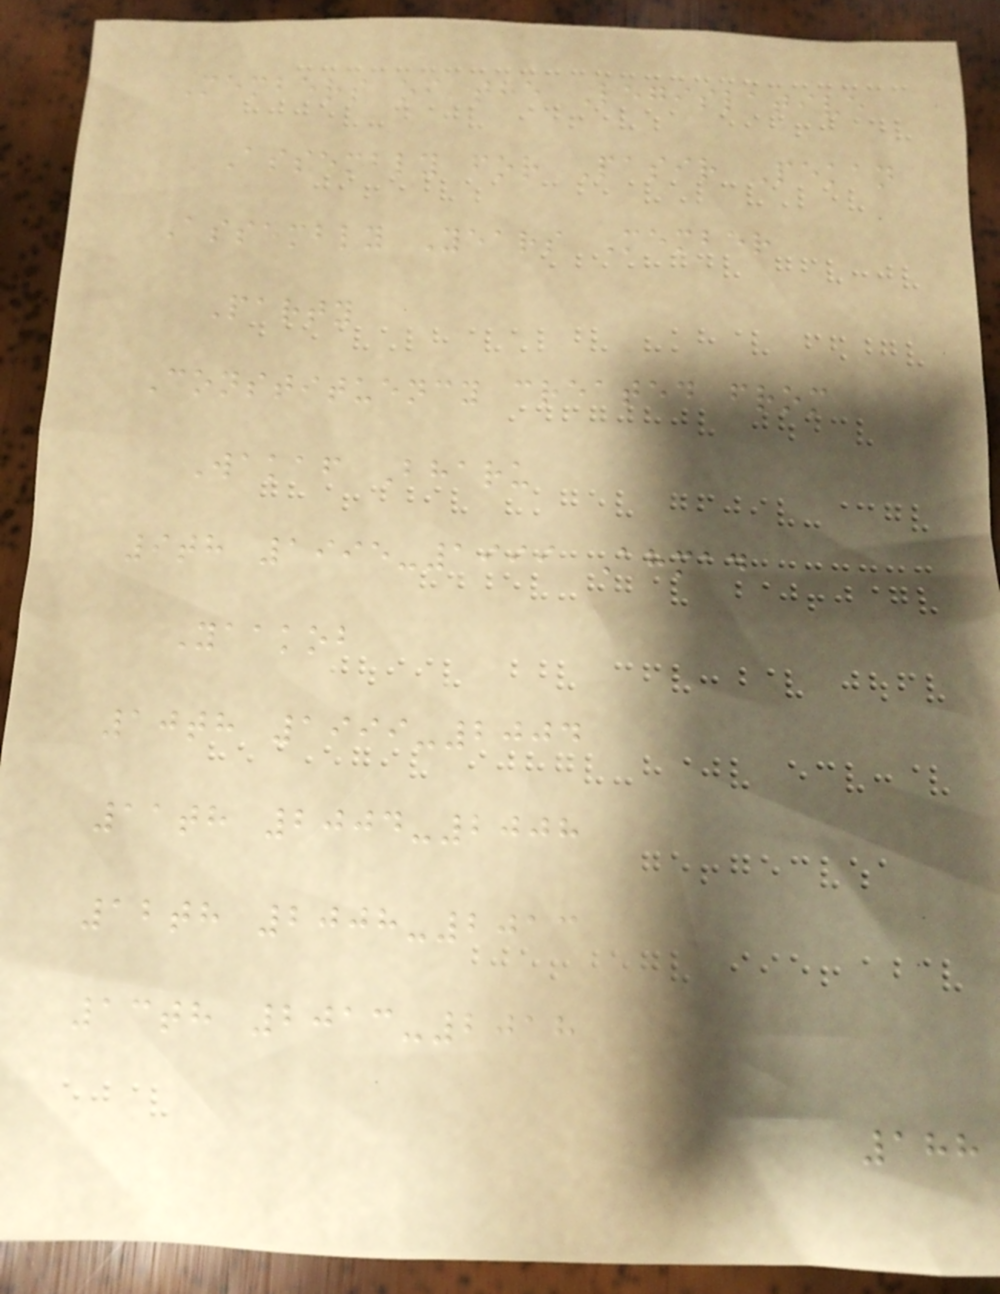Members of the Legislative
Assembly for Pasir Pekan
Assembly Years Member
Party
Constituency created from
Wakaf Bharu
9th 1995-1999 Ahmad
Yaakob
10th 1999-2004
11th 2004-2008
12th 2008-2013
13th 2013-2018
188
